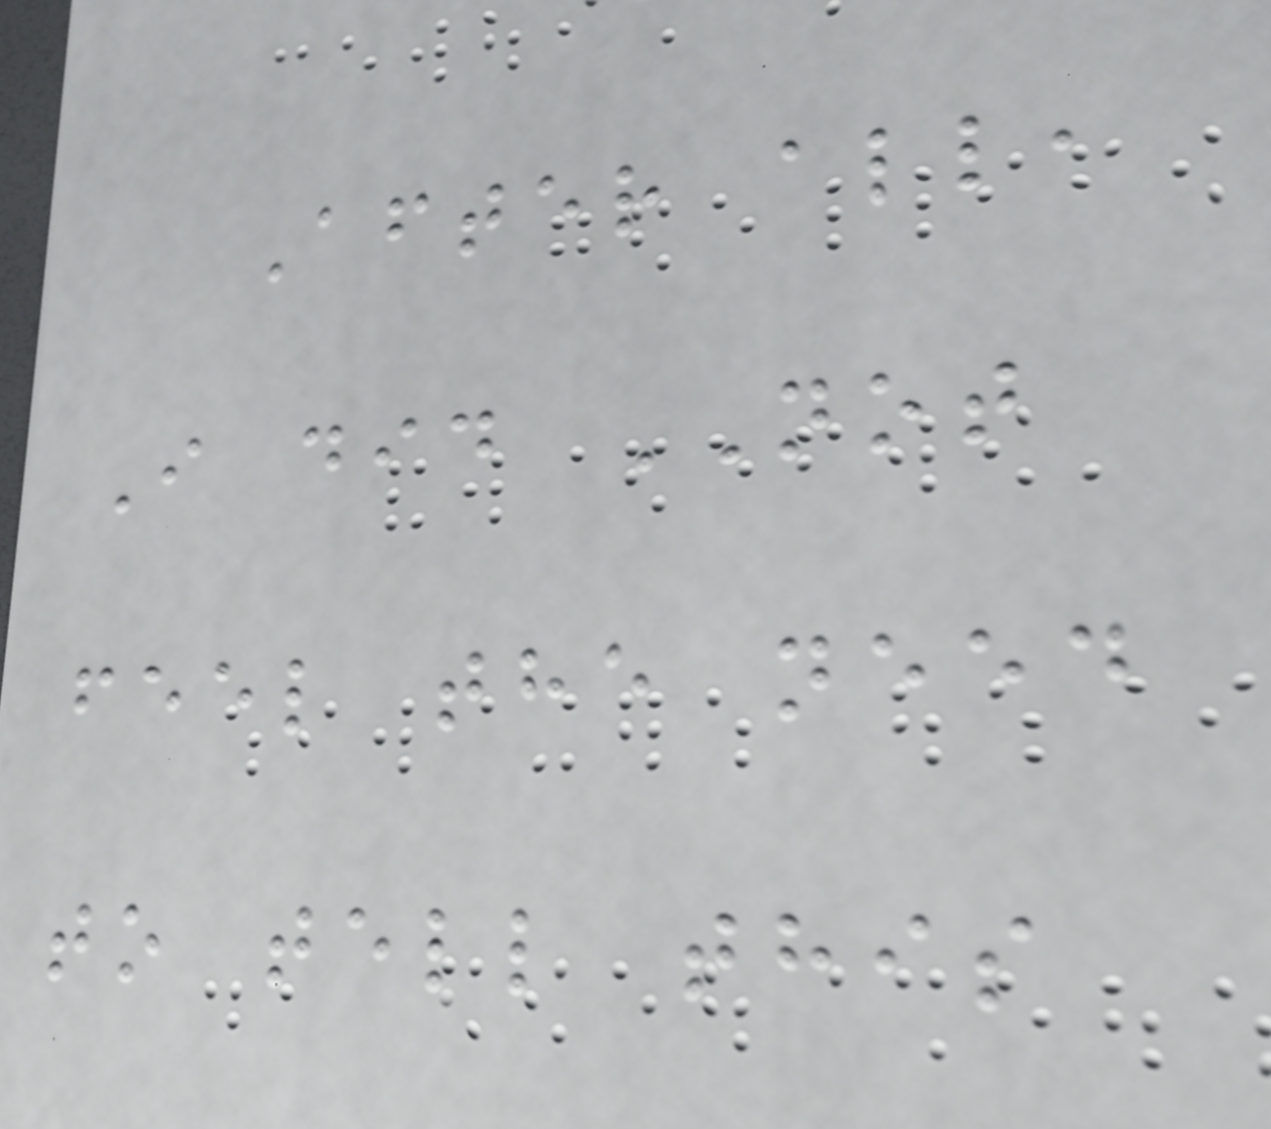After all,
I did NOT
feel the need
to tell this
